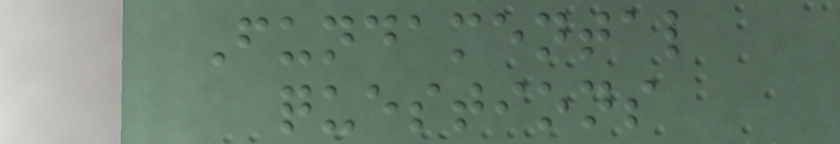Fundamental
questions
